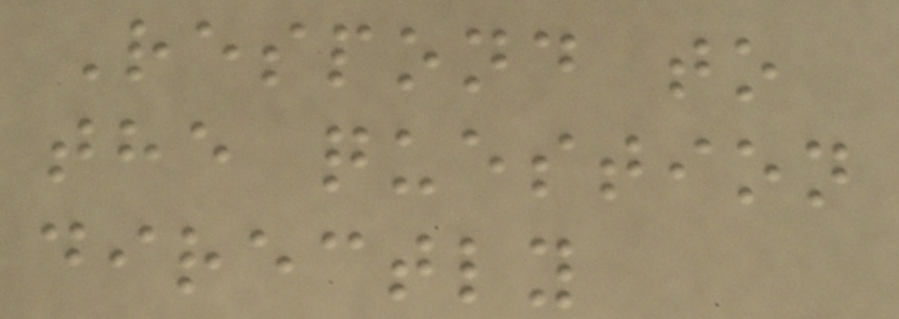Respond to
the question
directly
